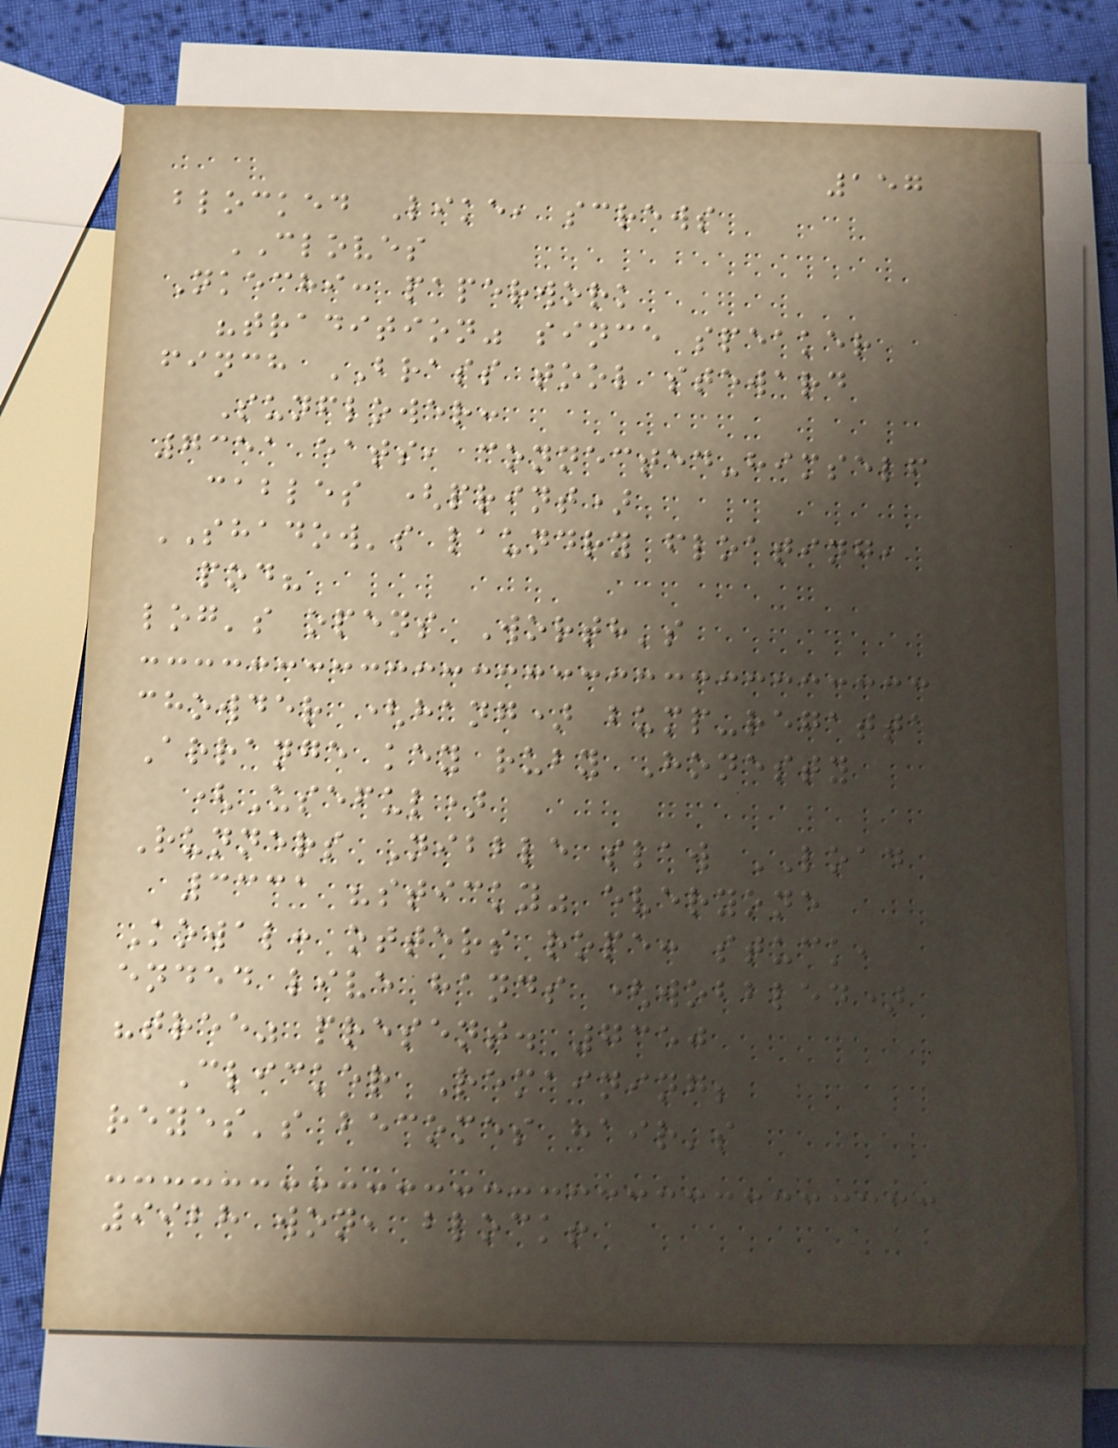157
blocked Like, screws
CLOVES
Nkechi: paperwork
"tradition" since speaker
finch BRASS tool steward
Sunflower:
7351 eats, connected-himself
cables (print)
SHADOW's laundry floating,
pod?
log's opens Worth's
chowder (hang) bump-regatta
Arrange key ruby Honesty
(Useful)
Runners Nibble slaw LOAD
3331 "sticky" everyone
Kowal: otters rope: stuck,
ended live hands (wobbled)
"tree" present. 7350
Clicker Remaining;
reyes's becomes hair's
9928 won, block!
